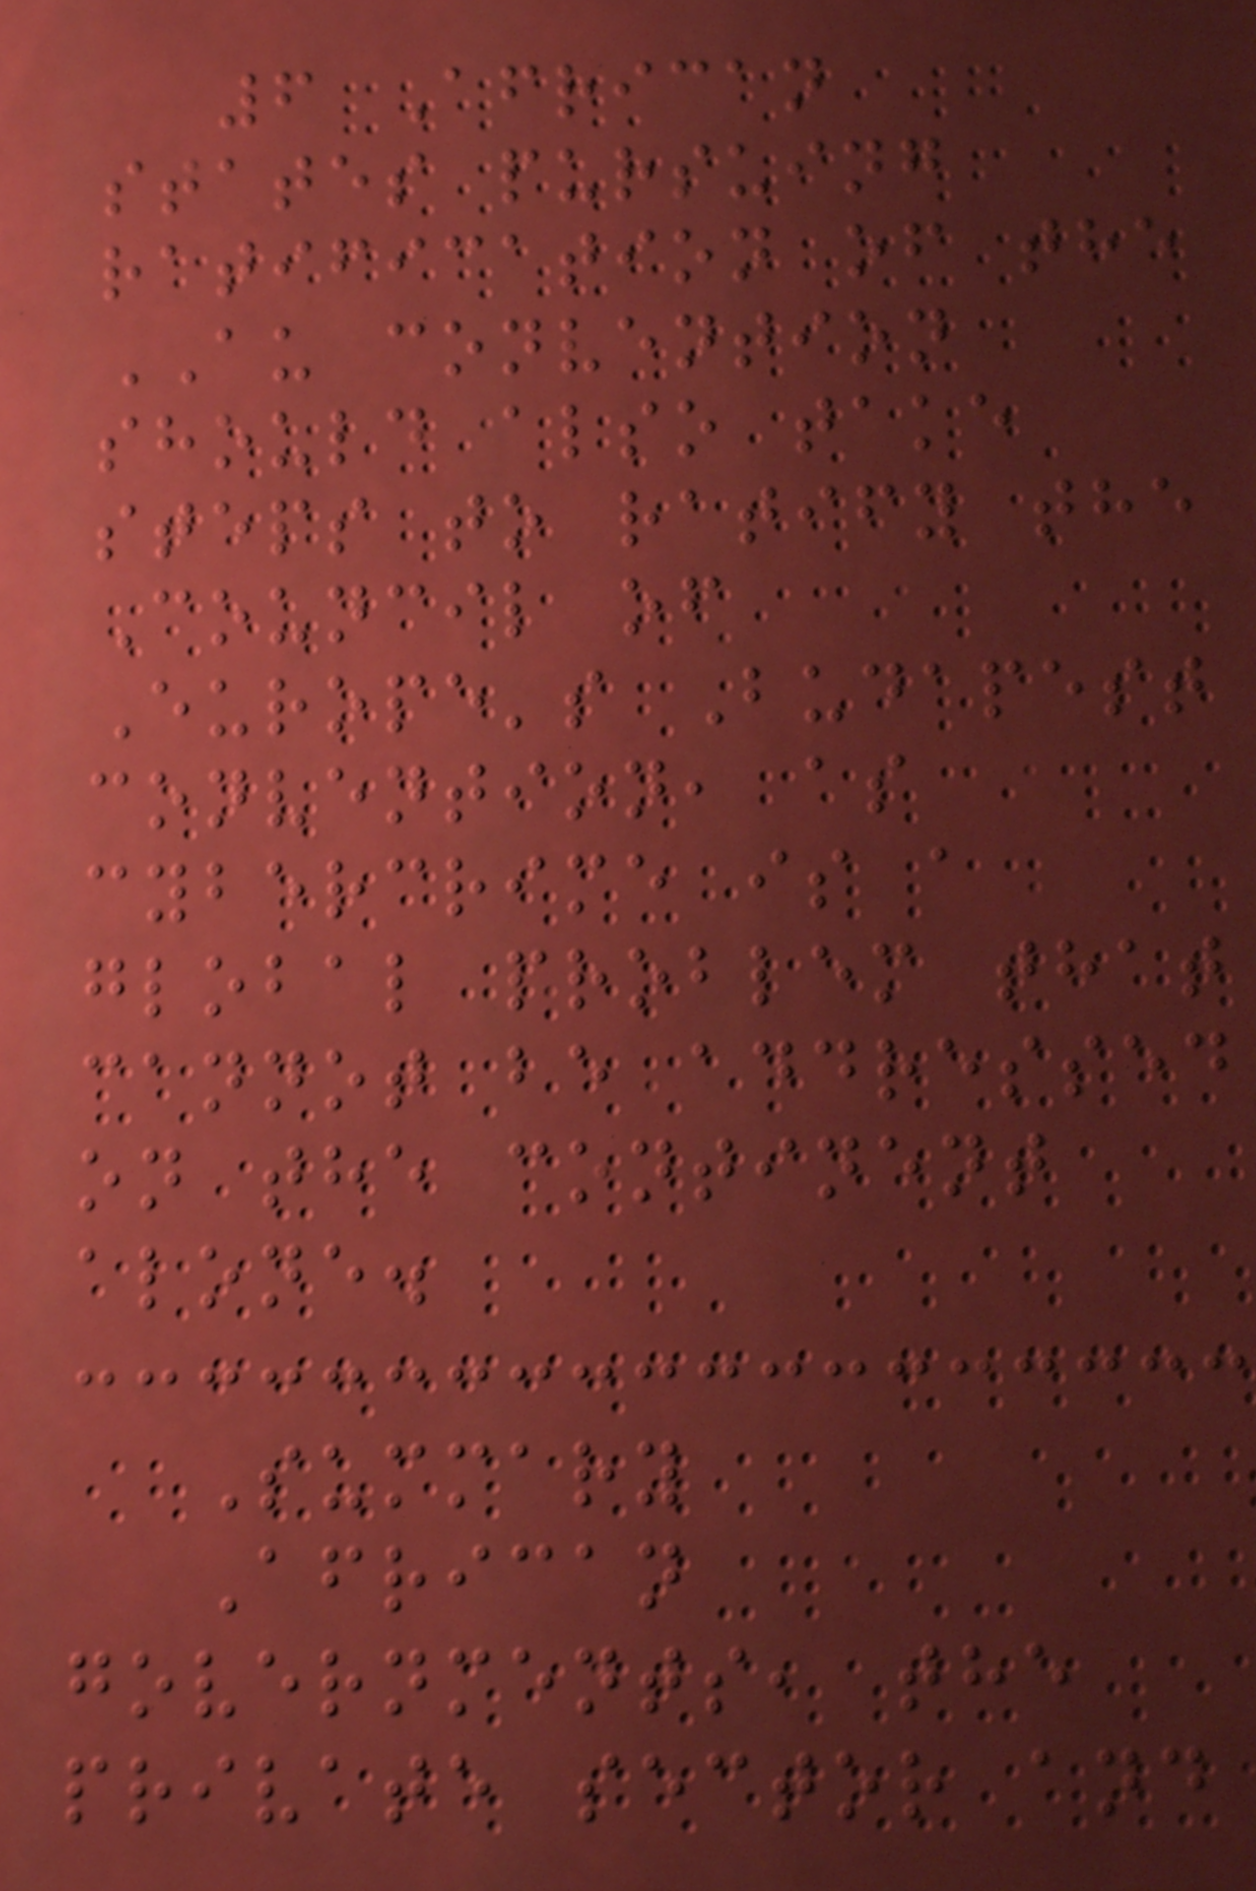6 African
states pursuing
ratification of the
AU convention
should also take
steps to ratify the
Council of
Europe's Budapest
convention, as
cybercrime is a
global problem that
cannot be addressed
on the continent
alone.
Summary
African
governments, the
private sector and
